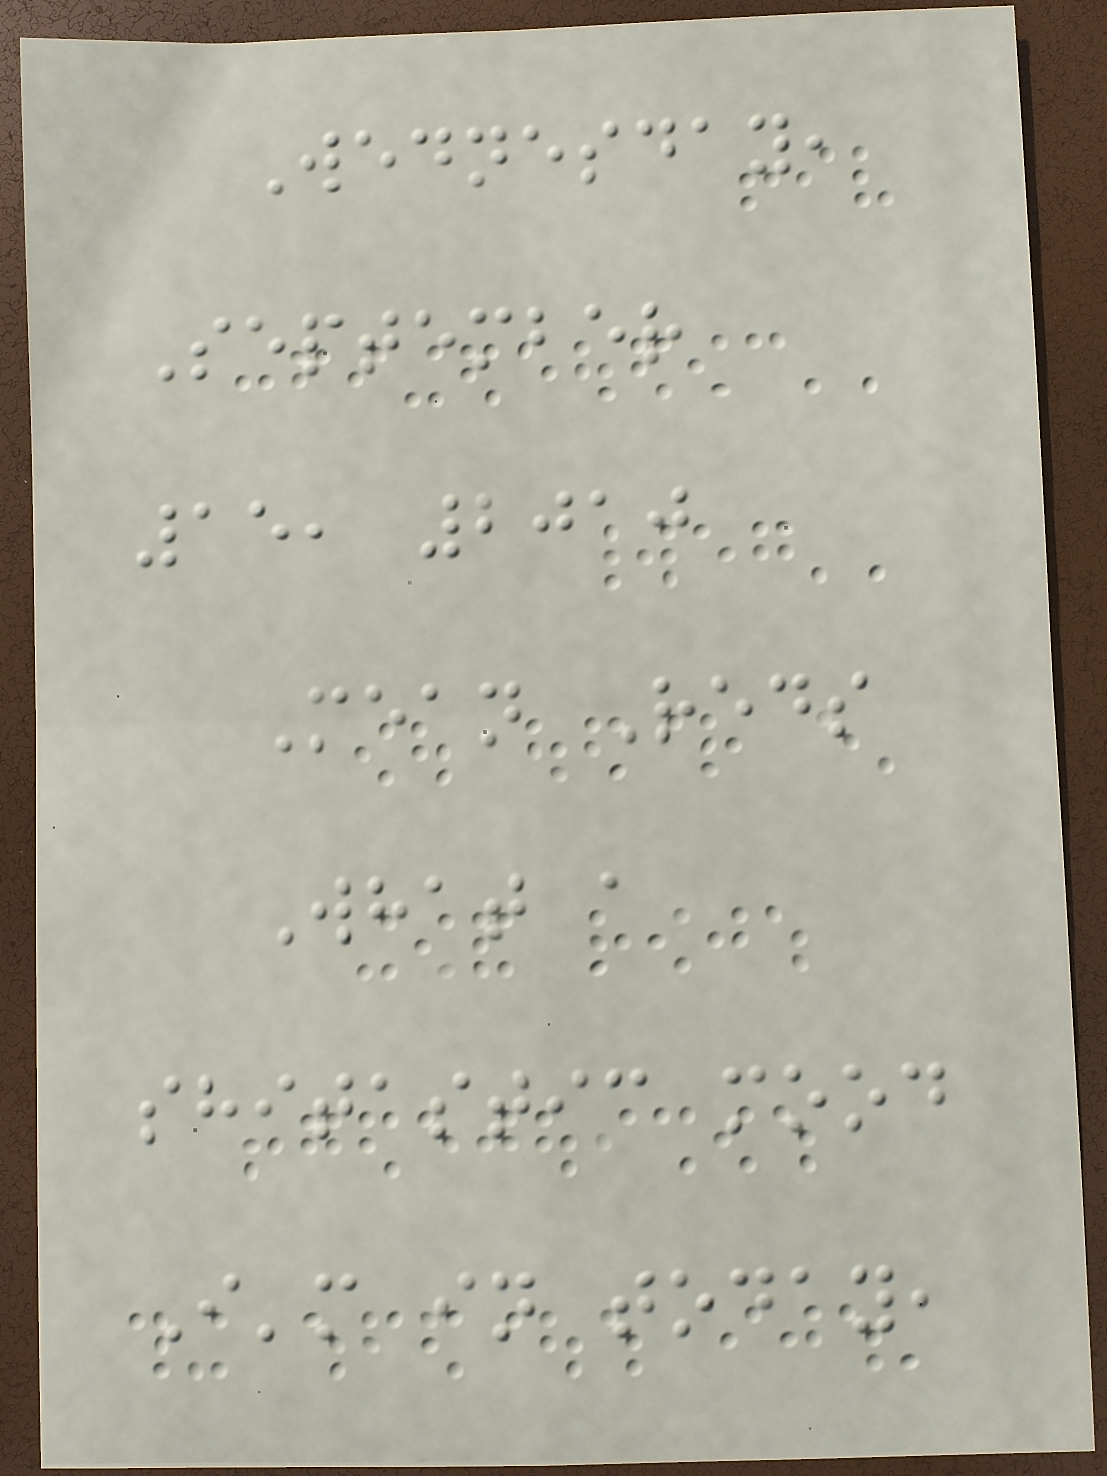Wednesday,
September
15, 2010
Mean Reds
What a
shitastic mood
I'm in today,
